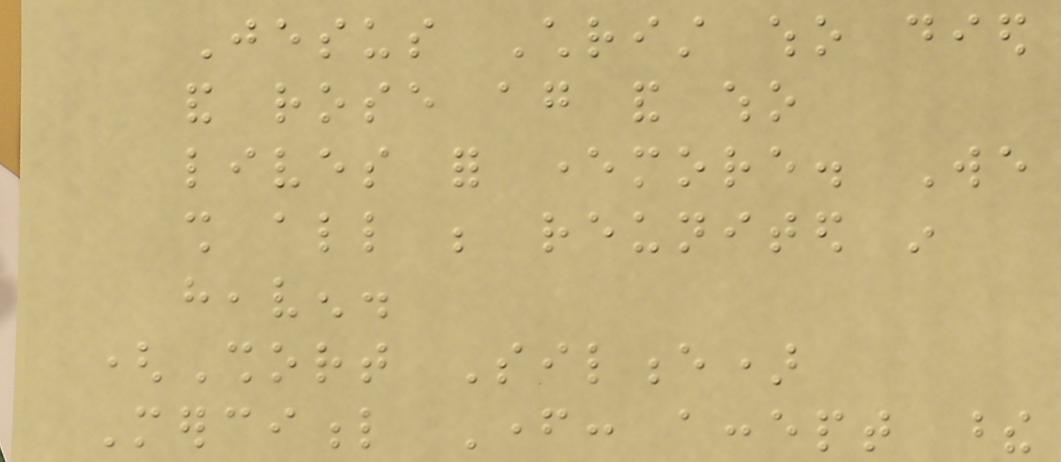Jesus Christ who died
and rose again and who
lives for evermore. We
shall all be reunited in
heaven.
(Short Silence)
Merciful Father: accept these
